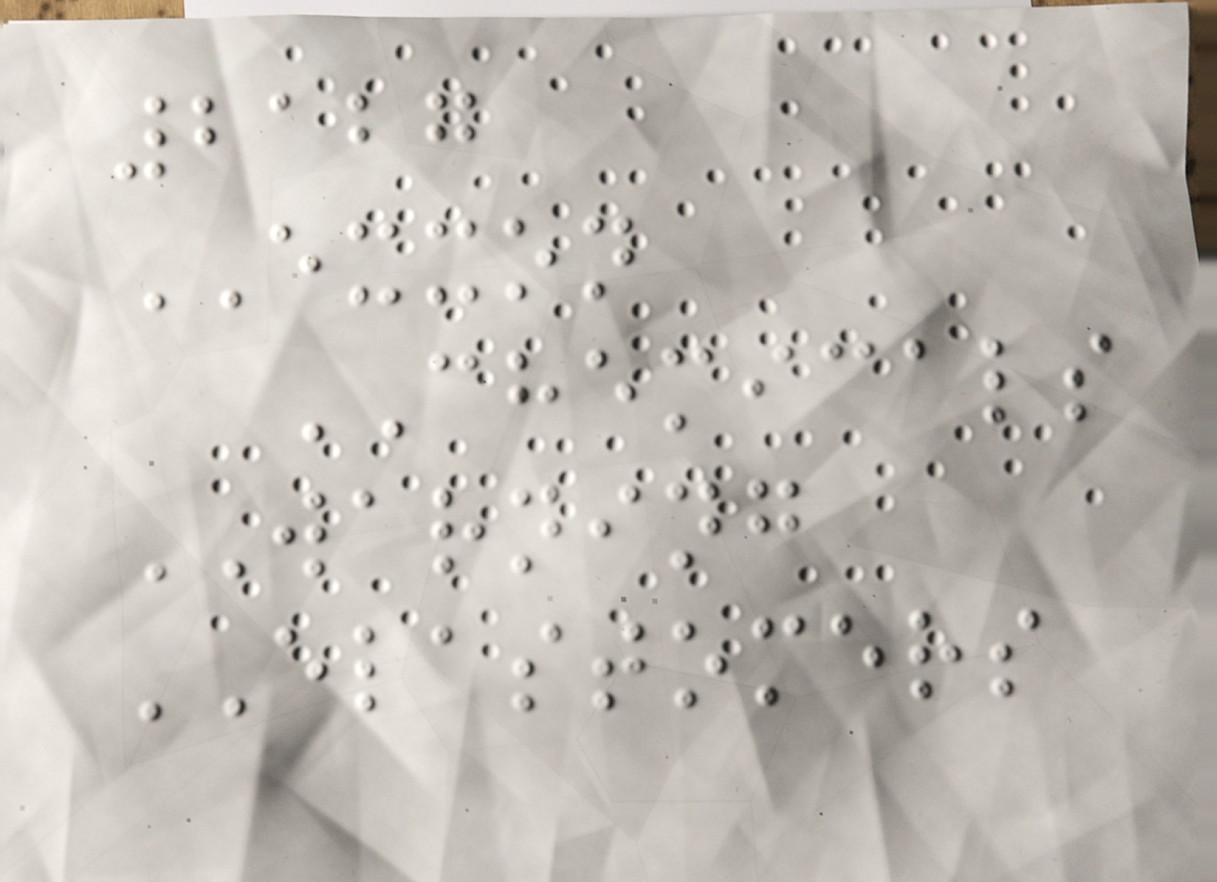2127
EXXON
CHEMICALS
WARNING
ELASTOMERS
